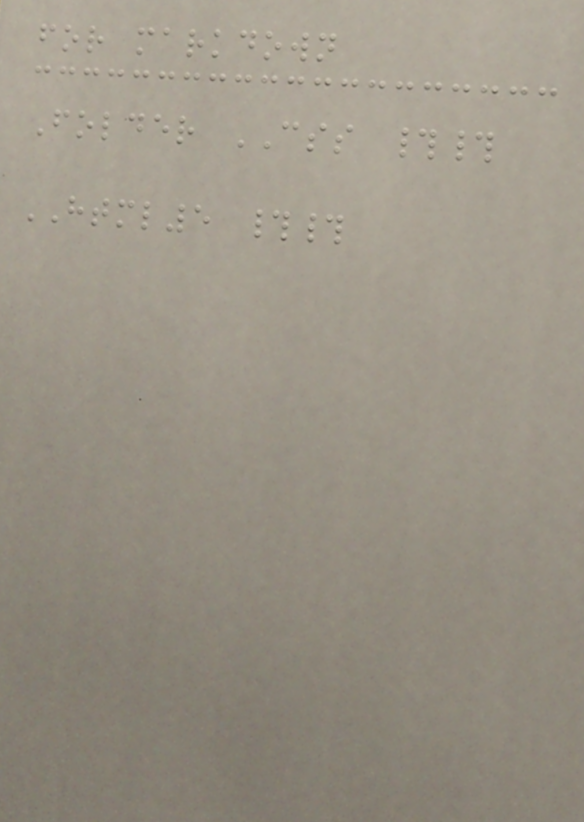for markdown
Folder CSS ##
HTML5 ##
